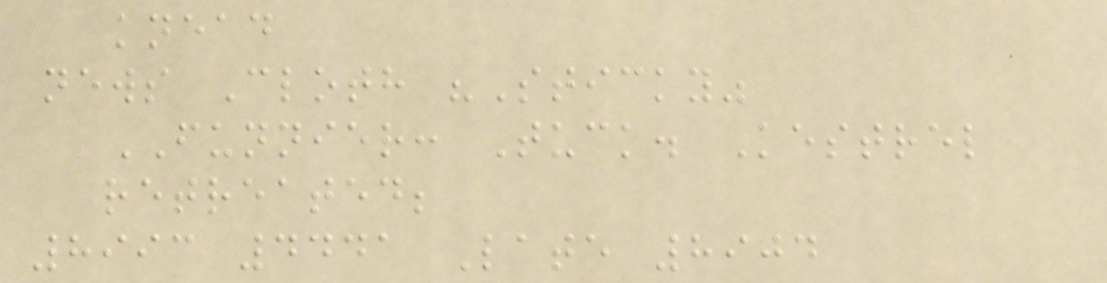knead
news Cloth "Sticky"
FUNNIER: Tuck. Kestrel
retreated;
8993 4441 Late 8904
